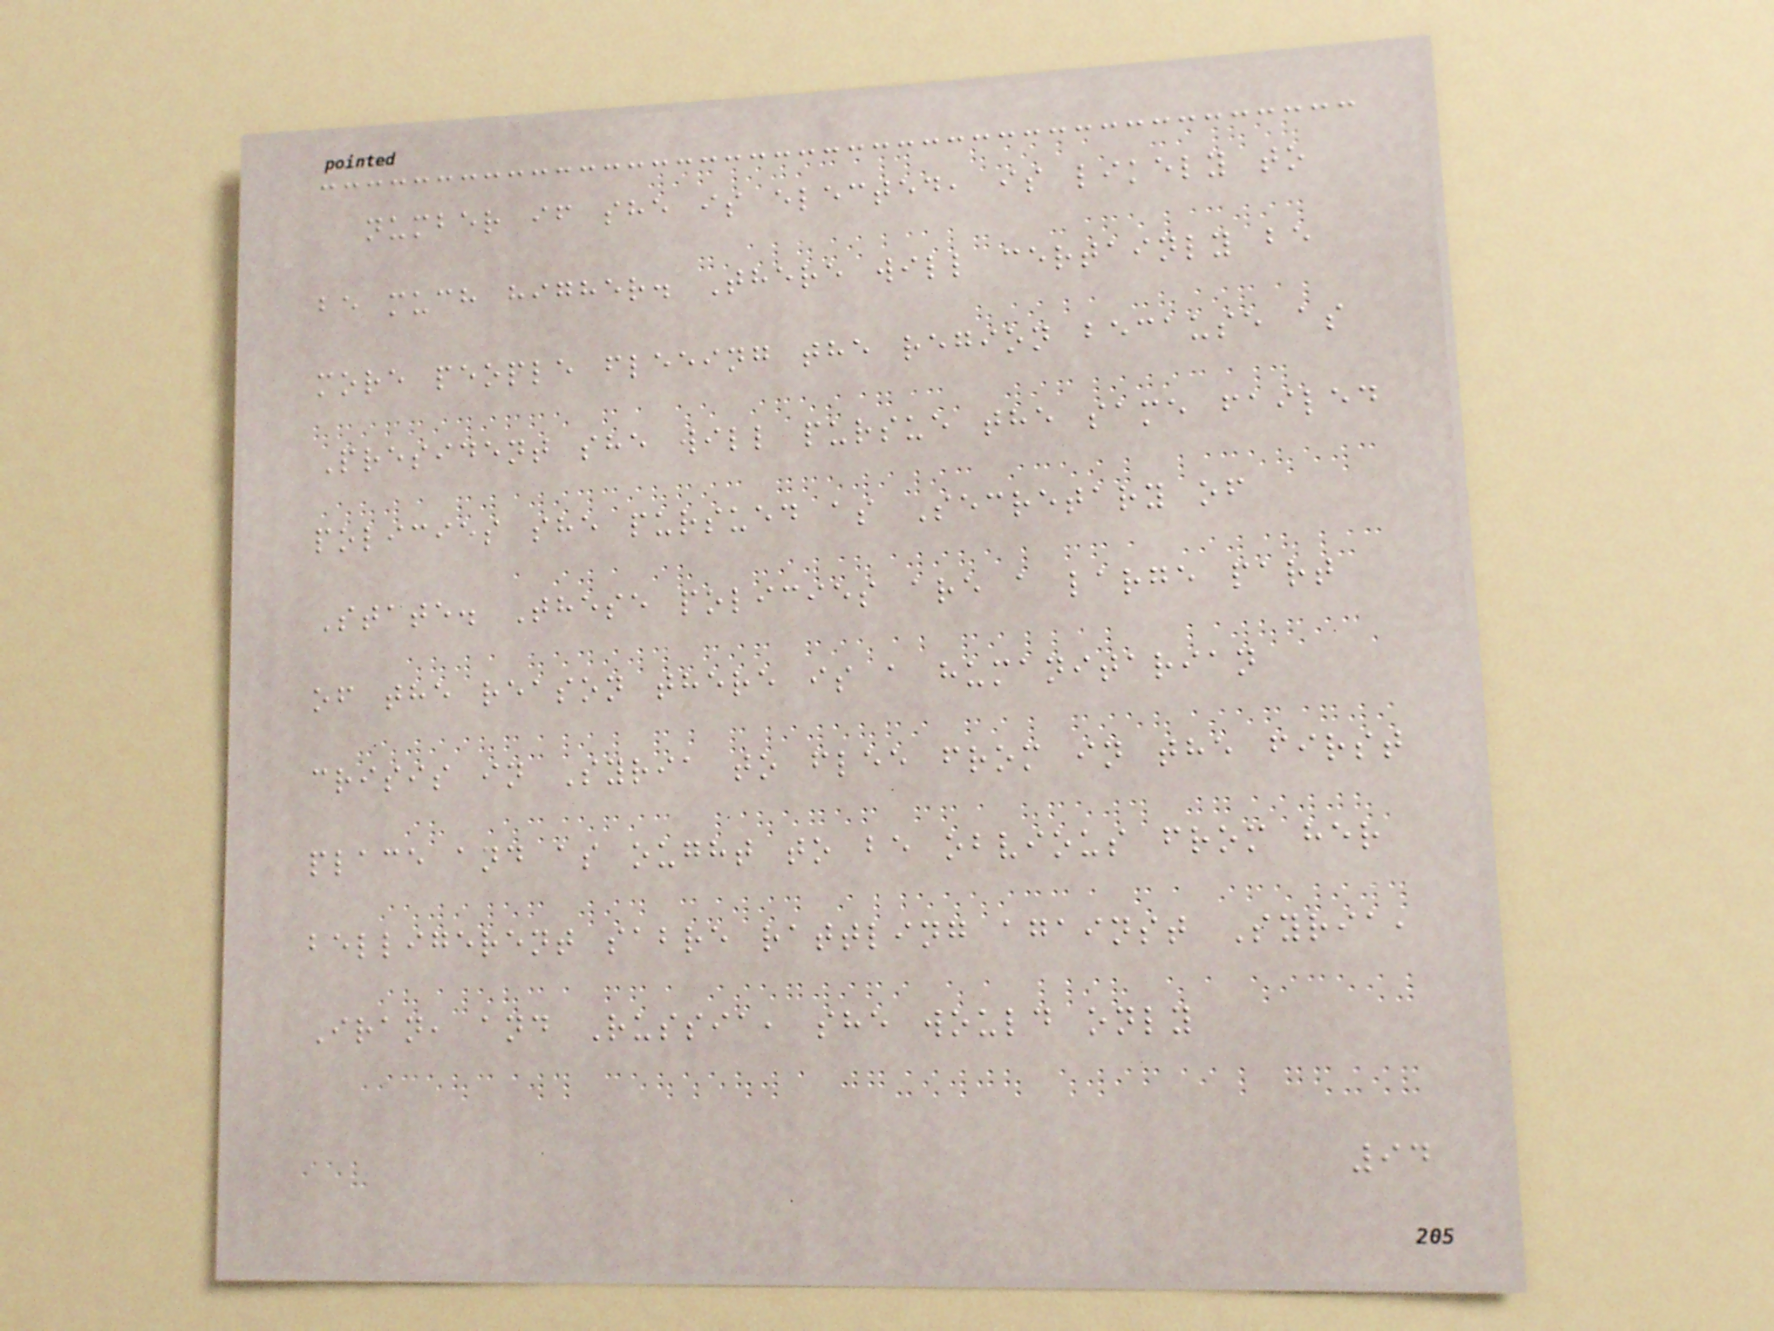number if she is elected, is likely to
be much higher. There will certainly be
more people fleeing the region because as
President she will pursue the same failed
policies she pursued as Secretary of
State. These policies are a large part
of the reason there is a humanitarian
crisis in Syria to flee from in the first
place and as ought to be obvious from her
belligerent sabre rattling against Syria,
Iran, and Russia, she would only
94
